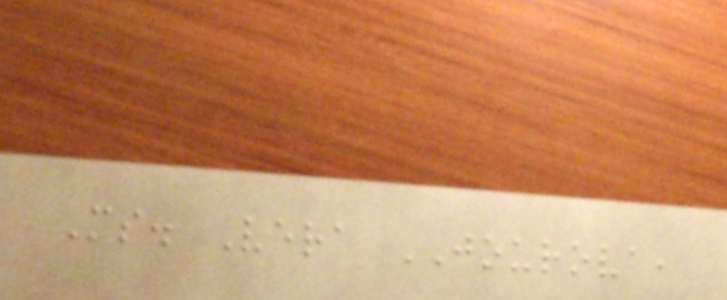Ms. Vera JOUROVA,
